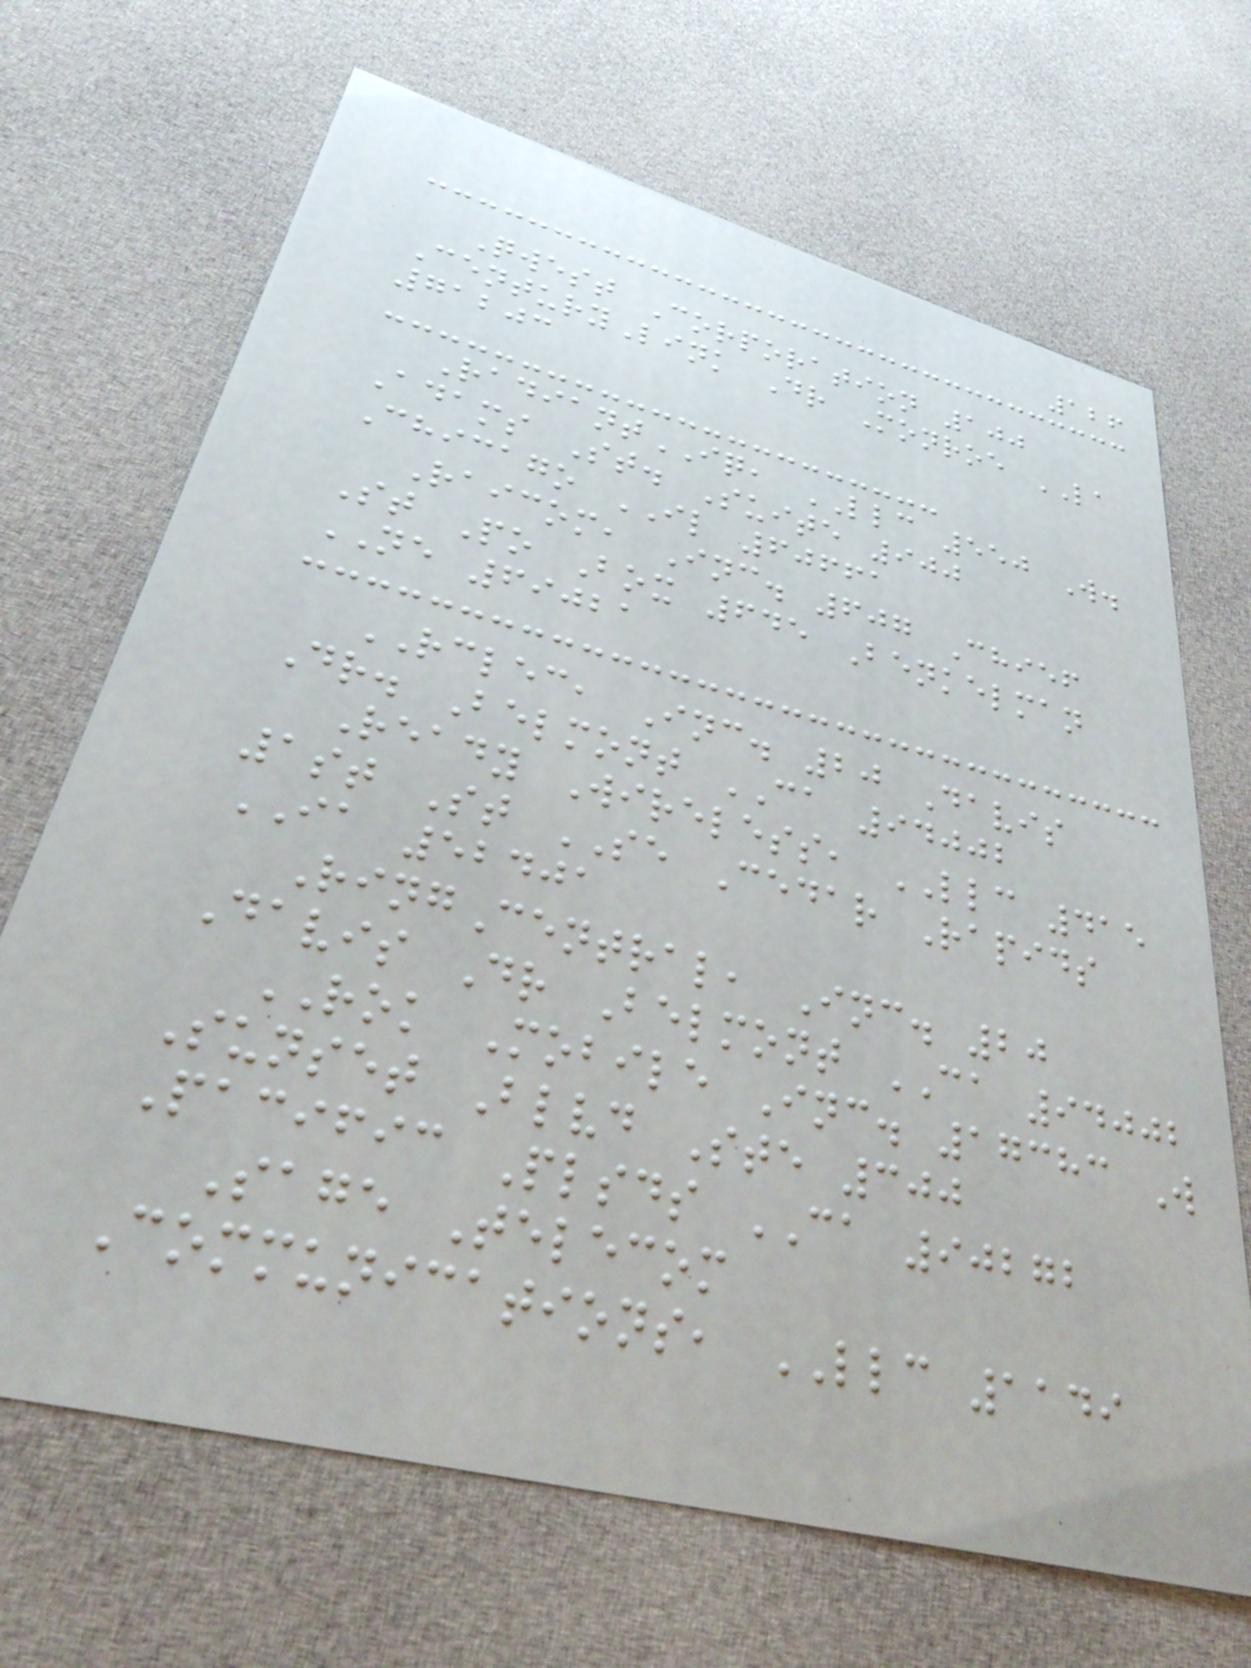126
Qwest Corporation 100
CenturyLink Dr Monroe LA
71203
RadiantIQ, LLC 550 W.
Adams St. Suite 900
Chicago IL 60661
Raicom, Inc. 607 Chief
St Po Box 645 Benkelman
NE 69021
RCLEC, Inc. 20 Davis
Dr. Belmont CA 94002
Ready Wireless, LLC 415
1st St SE Cedar Rapids
IA 52401
RingCentral, Inc. 20
Davis Dr Belmont CA 94002
ROK Mobile Inc. 17383 W
Sunset Blvd Ste 300
Pacific Plsds CA 90272
Sage Telecom
Communications, LLC 1149
